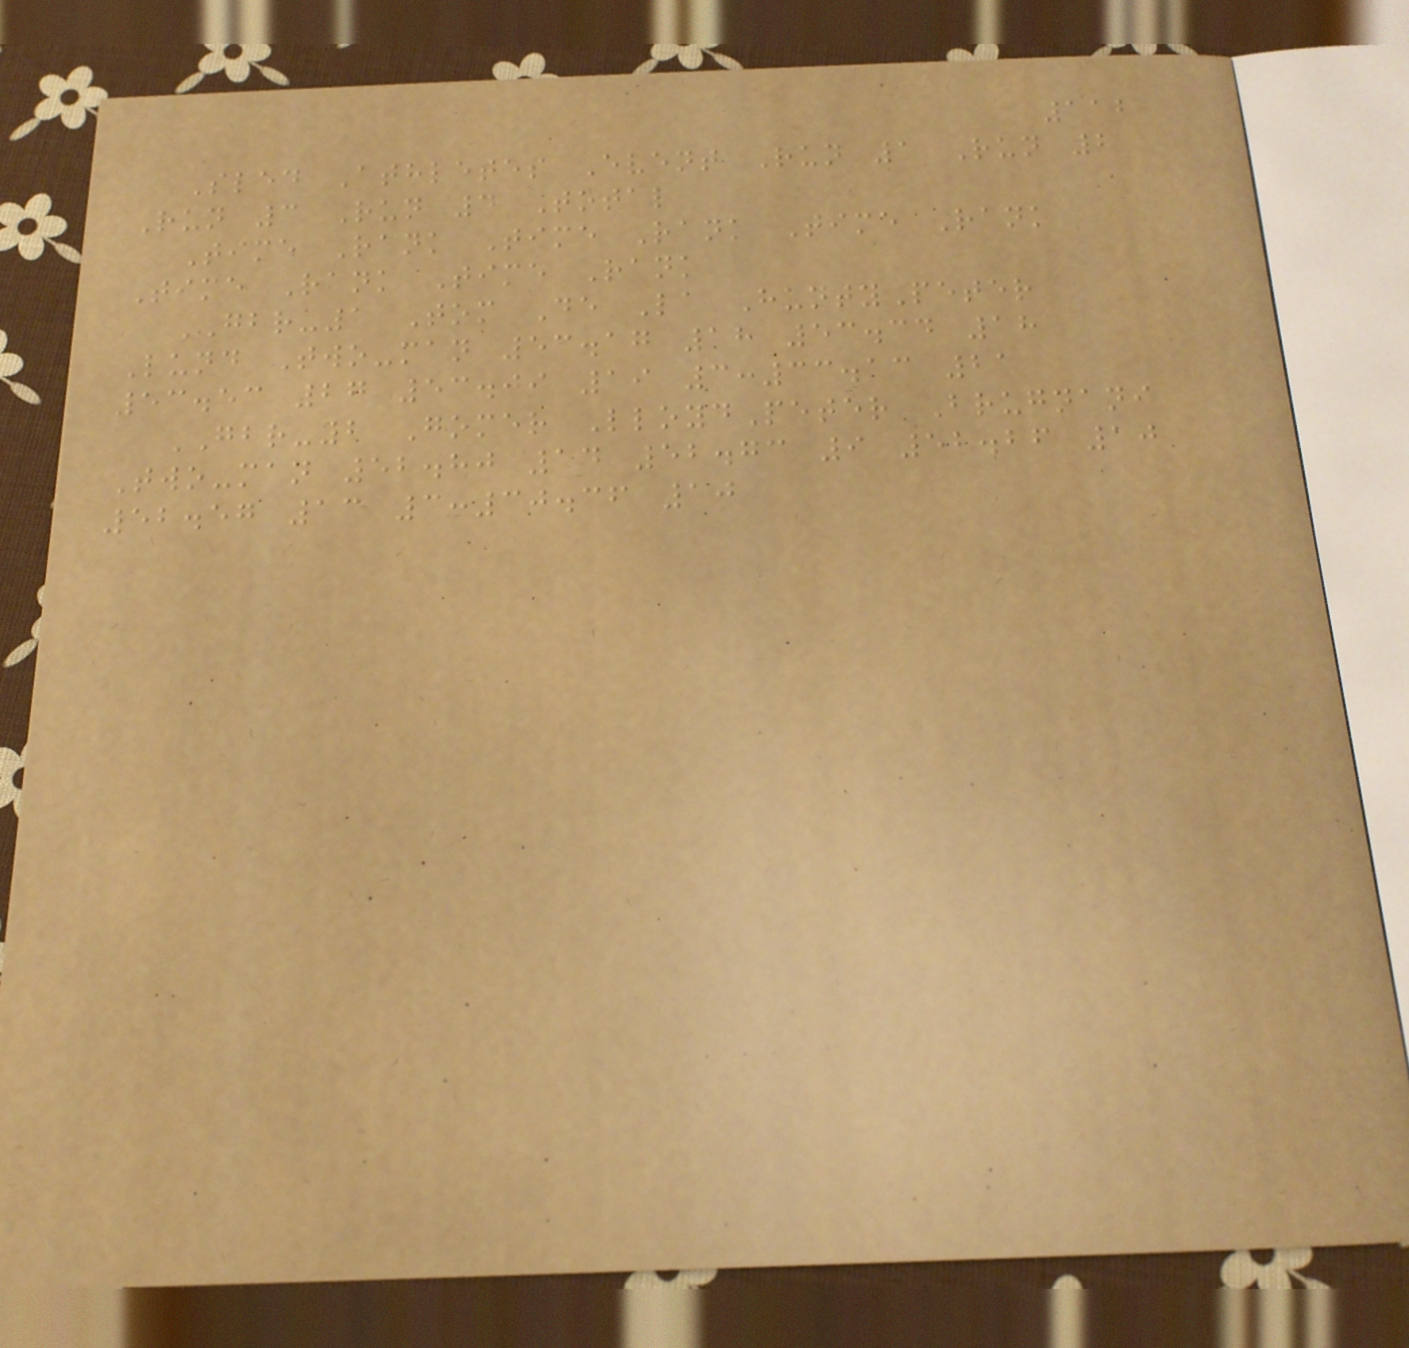112
Sled Athletes Event Run 1 Run 2
Run 3 Run 4 Total
Time Rank Time Rank Time Rank
Time Rank Time Rank
GBR-1 Tom De La HuntyPeter
Lund Two-man 53.17 18 53.34 18
53.53 27 53.09 19 3:33.13 21
GBR-2 Gomer LloydPeter Brugnani
Two-man 52.80 14 52.73 9 52.26 10
52.57 13 3:30.36 10
